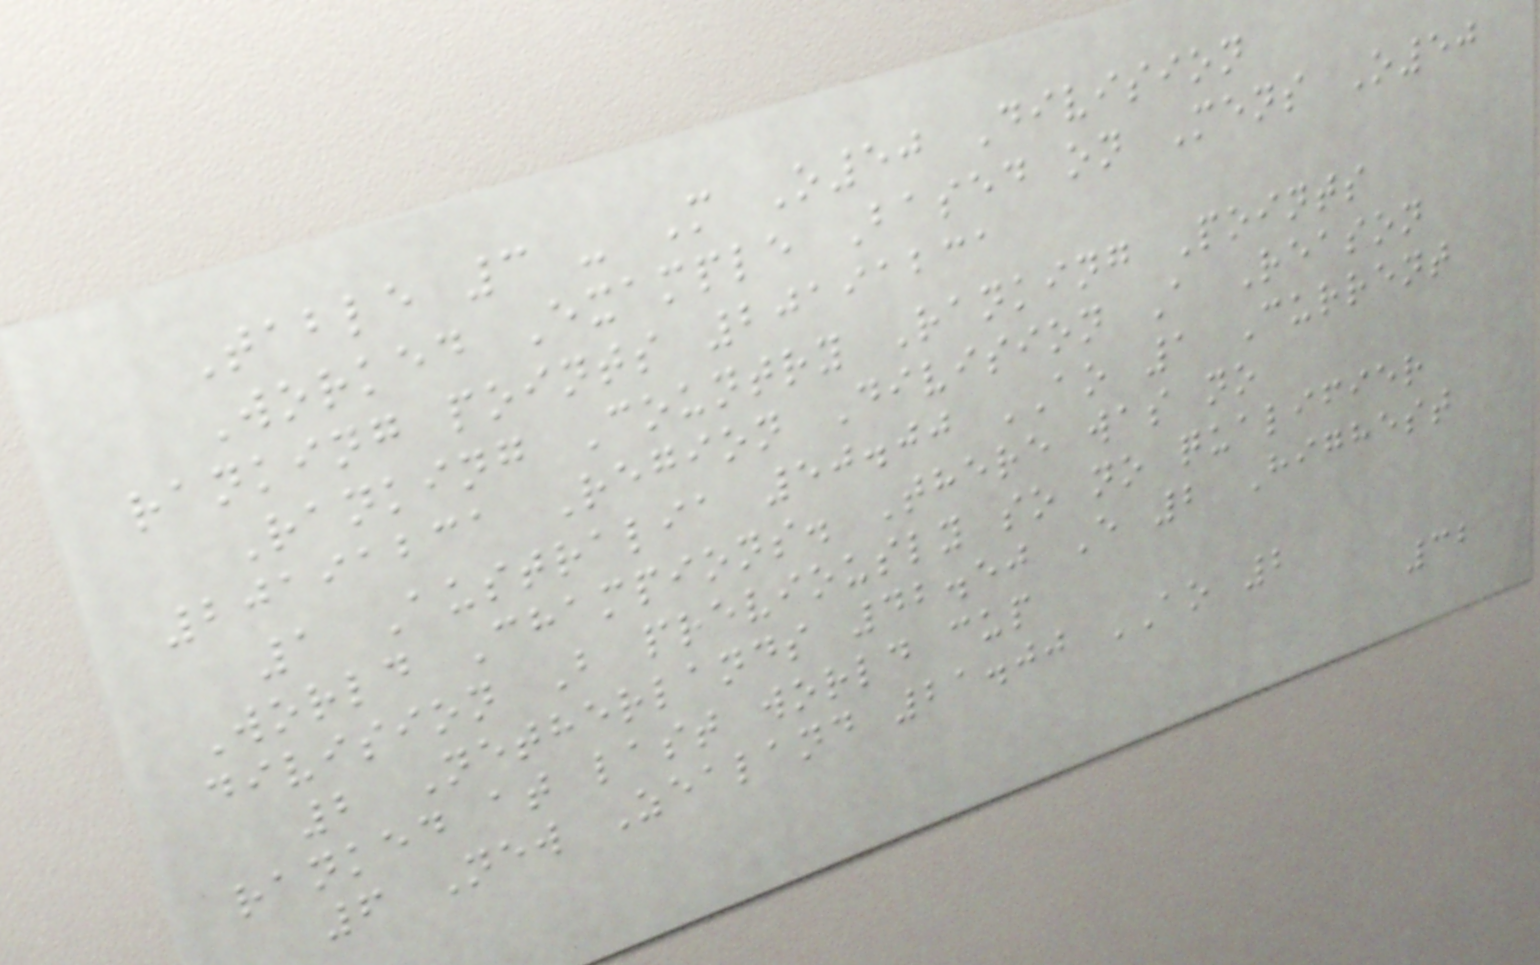Table 3 - M O50 Division
Worked Example Based on Mens O50
ranking points 20191231
Ranking Country Ranking Points
20191231 Region Division A Reason
1 Australia 50.00 AO 1 Current
World Champions. There was no
division B previously so no qualifier
2 Netherlands 42.50 E 2 Highest
ranked at last world cup
6 New Zealand 21.00 AO 2
32
